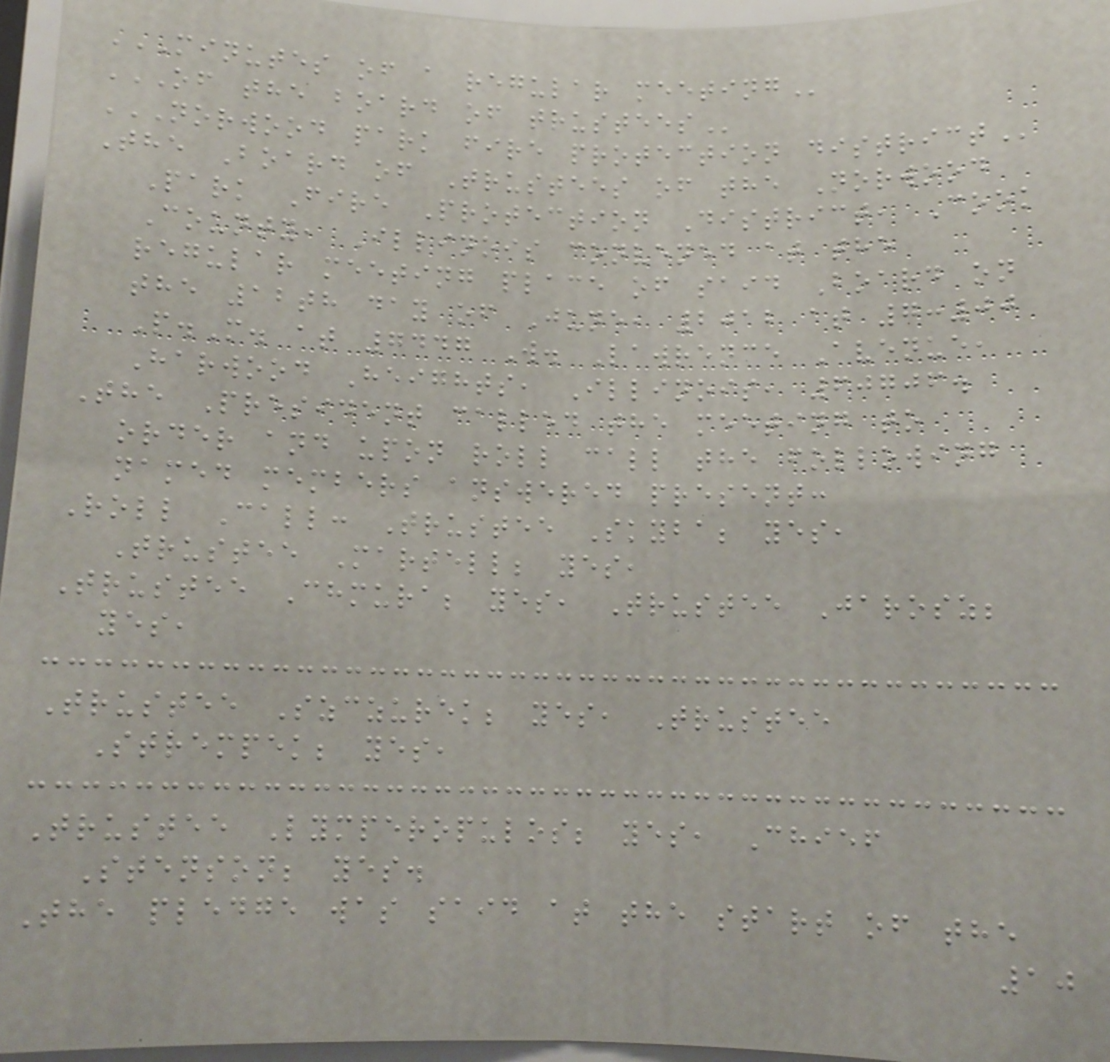MINUTES OF A REGULAR MEETING
OF THE BOARD OF TRUSTEES
NORWOOD PARK FIRE PROTECTION DISTRICT
The Board of Trustees of the Norwood
Park Fire Protection District, Cook
County, Illinois convened at the
regular meeting place of said Board on
the 12th day of June, 2012 at 7:00
P.M. at 7447 W. Lawrence Avenue,
Harwood Heights, Illinois, 60706.
The President called the meeting to
order and upon roll call the following
named members answered present:
Roll Call: Trustee Skyba; yes,
Trustee Martell; yes,
Trustee Chmura; yes, Trustee Jarosz;
yes,
Trustee Szczurek; yes, Trustee
Strempek; yes,
Trustee Lymperopulos; yes, Chief
Stenson; yes.
The pledge was said at the start of the
10
